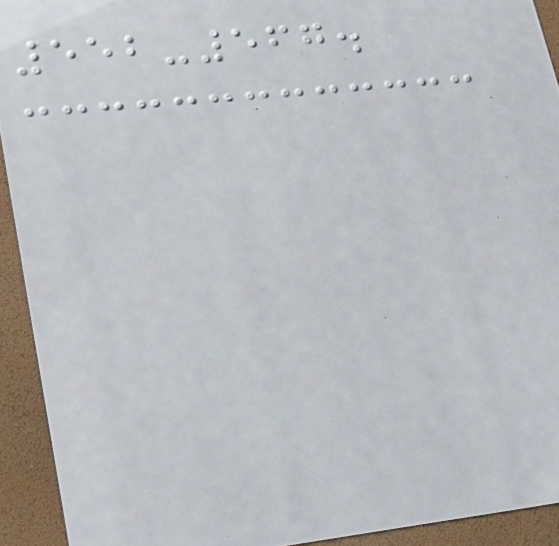552-567.
